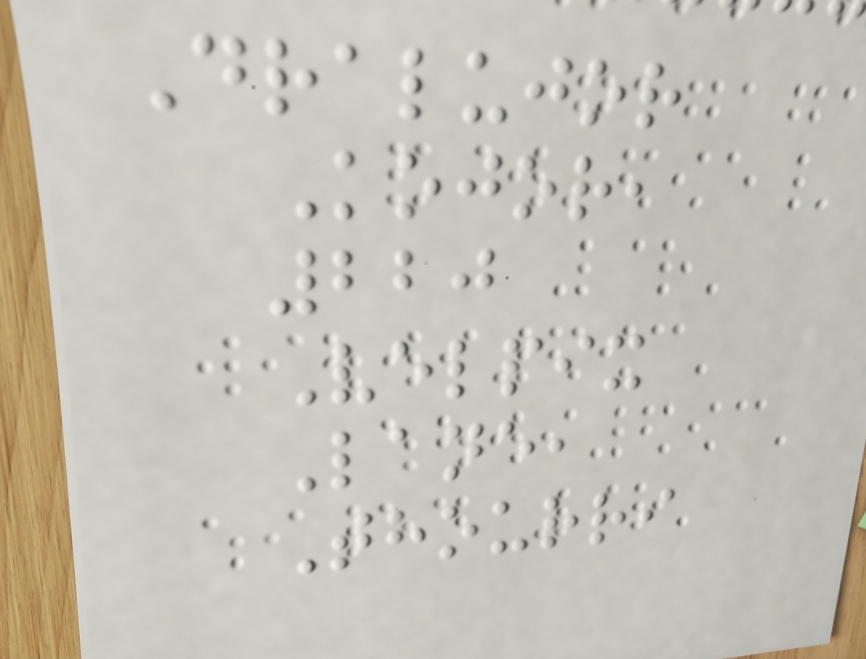Dralujor
Kojor,
220
Velpix
Lane,
Thourri
